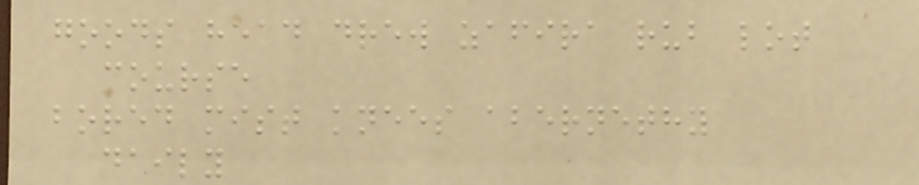goods head drew zafira rub lot
course
bored mist knees abernethy
daily
